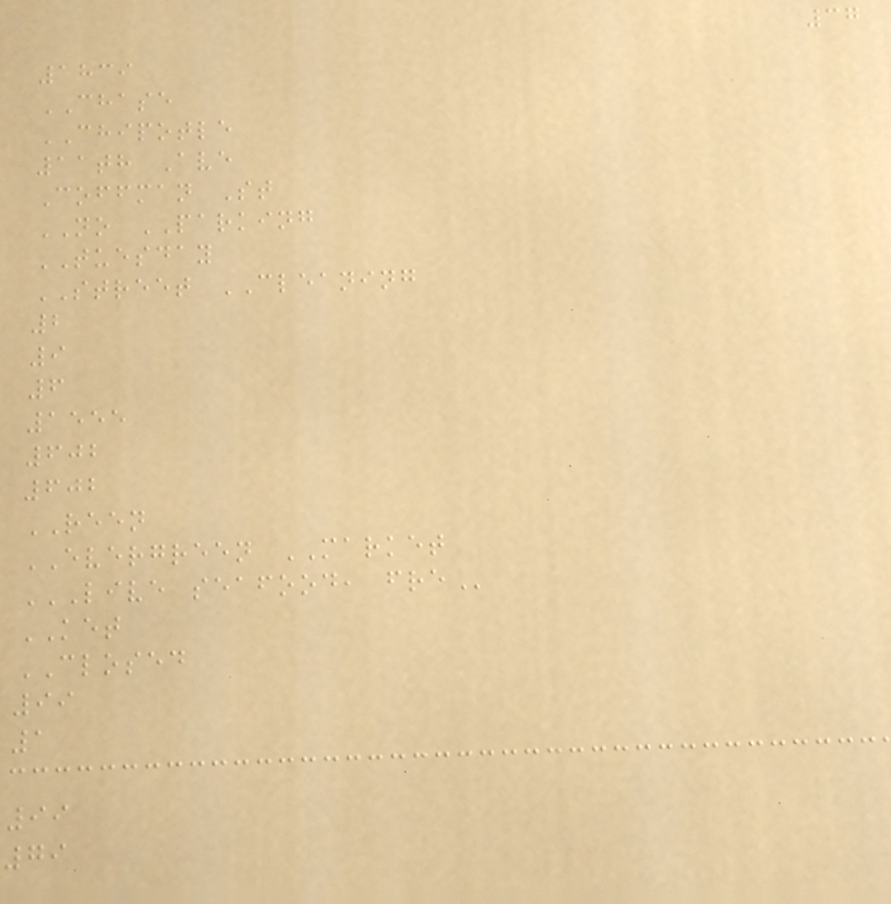37
1839
CHASE
CHIPOTLE
11th Ave
Coffman St
NO PARKING
TUESDAY
STREET CLEANING
2
9
6
1555
602
602
REEN
EVERGREEN MARKET
LIVE SEAFOOD, FRE
KET
CLOSED
99
1
99
79
